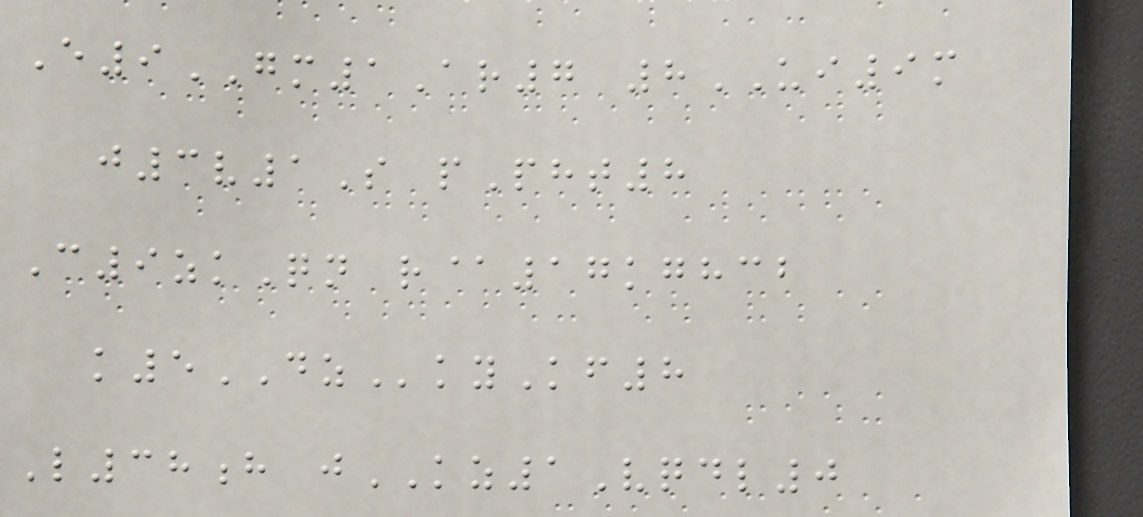E9GM1Ar7 8UI9m
j3v1S pPht8
C9zkQn r@17kghcb
k5DZkyKf8
L38h jKZ1Vqdl0
